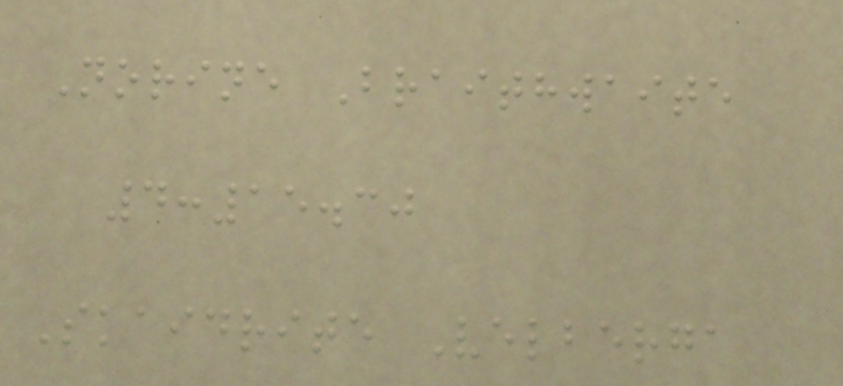Norine Braithwaite
4:15.30
Skaidrite Velberga
